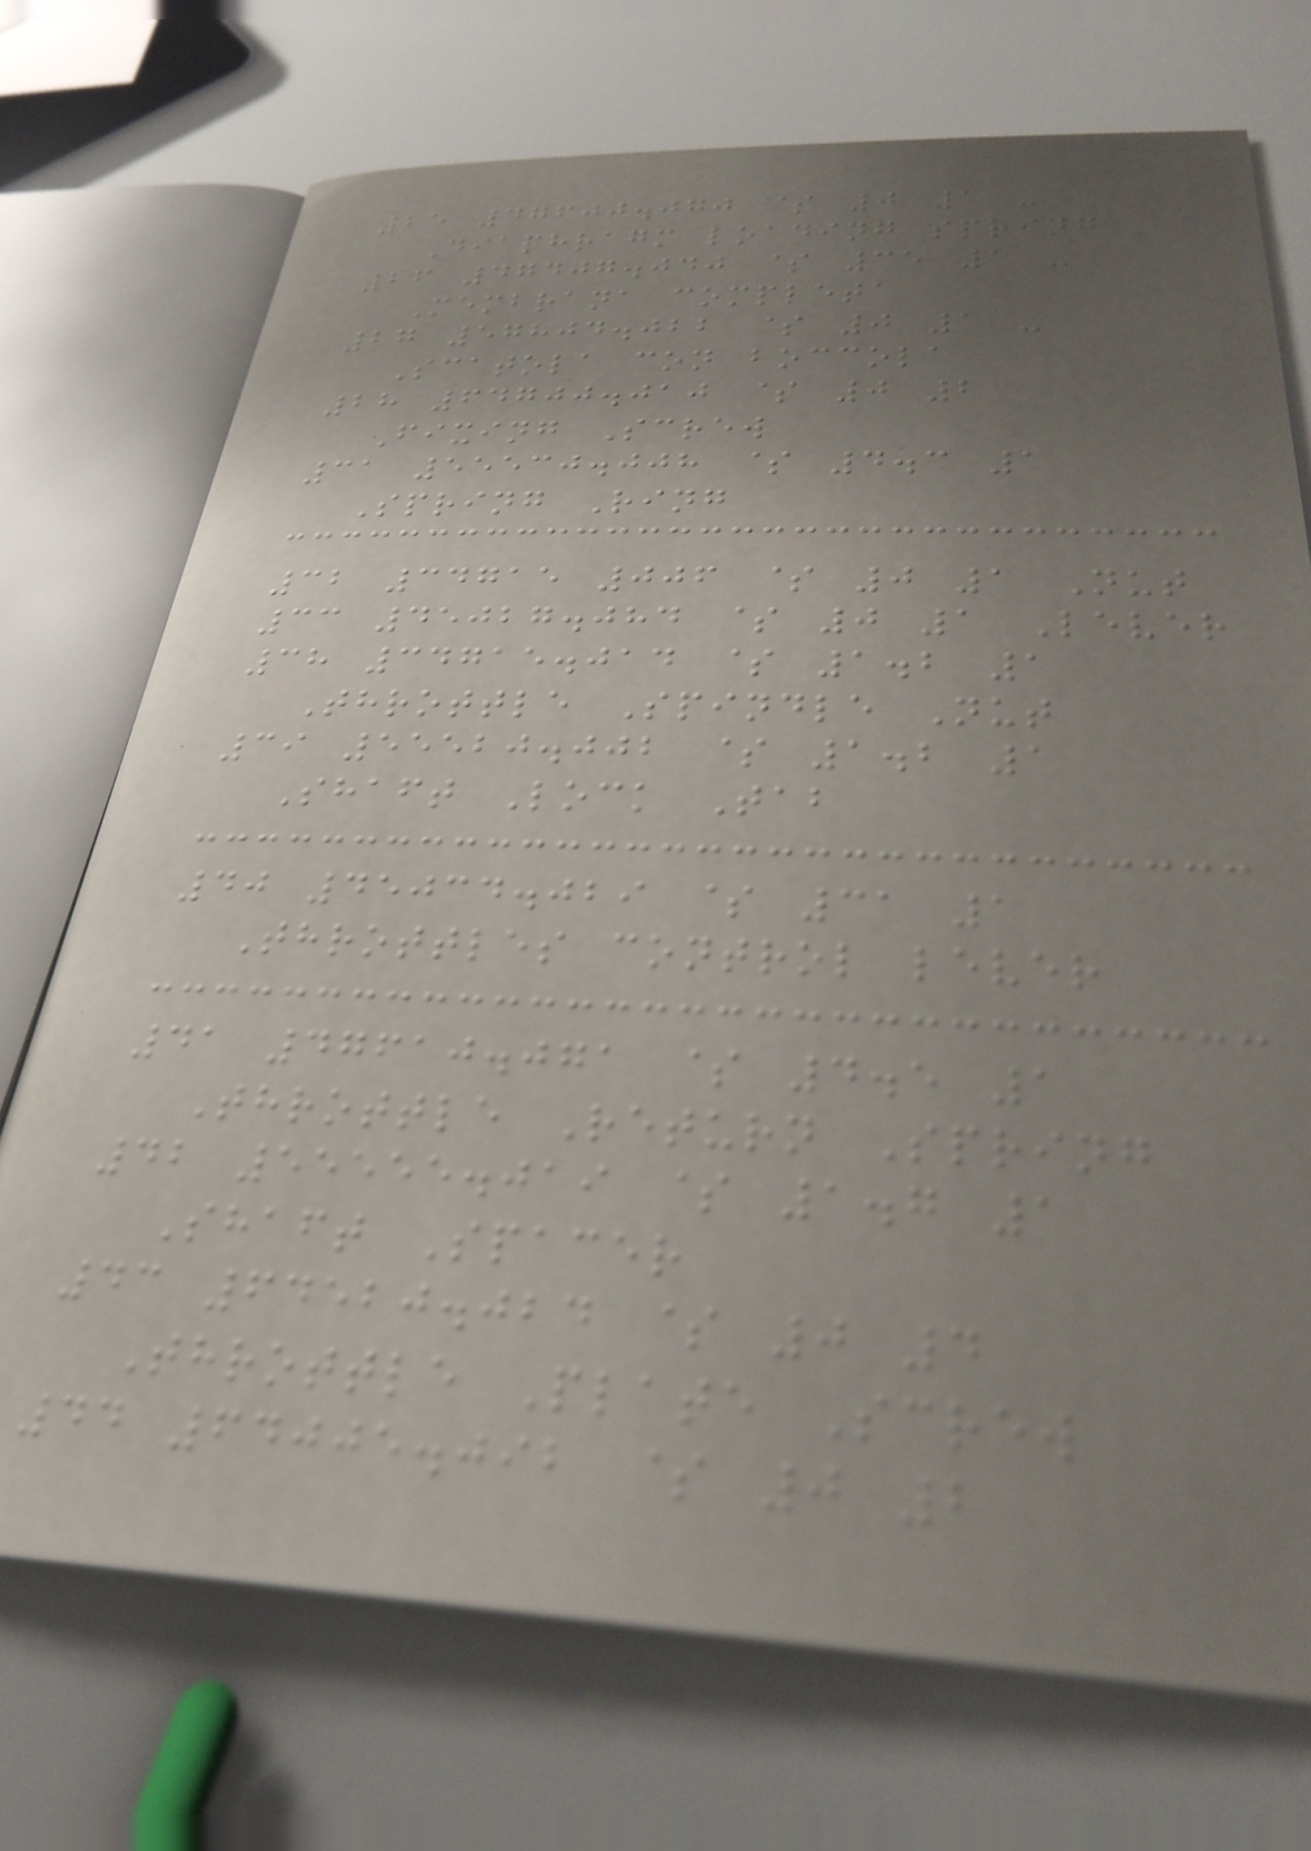25 47600.070 $ 0 1 -
Diaphragm loading spring
26 47407.040 $ 35 1 -
Membrana completa
27 57804.022 $ 0 1 -
Scatola con boccola
28 64700.010 $ 0 2
Fixing Screw
31 55530.008 $ 4.3 1
Spring Ring
32 34715 006 $ 0 1 Nut
33 45027.084 $ 0 1 Lever
38 34715.014 $ 1.2 1
Throttle Spindle Nut
39 55520.002 $ 1.2 1
Shaft Lock Tab
40 45034.029 $ 31 1
Throttles control lever
41 47610.071 $ 4.5 1
Throttle Return Spring
42 55555.019 $ 1.7 1
Shaft Spacer
43 64520.024 $ 0 4
Throttle Plate Screw
44 64005.092 $ 0 2
